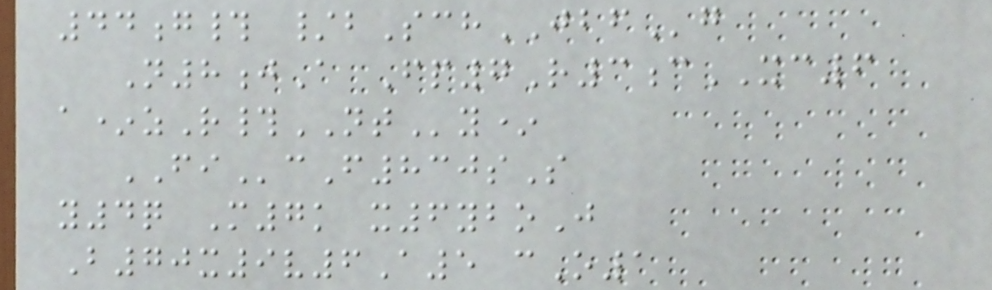44g# /bSchJBFg
N8jA Fp7R3cXC6
a*zR#NTy*
FIcF830sS
y4q M7k x6yboJ
B70x9v6A5 cO1
